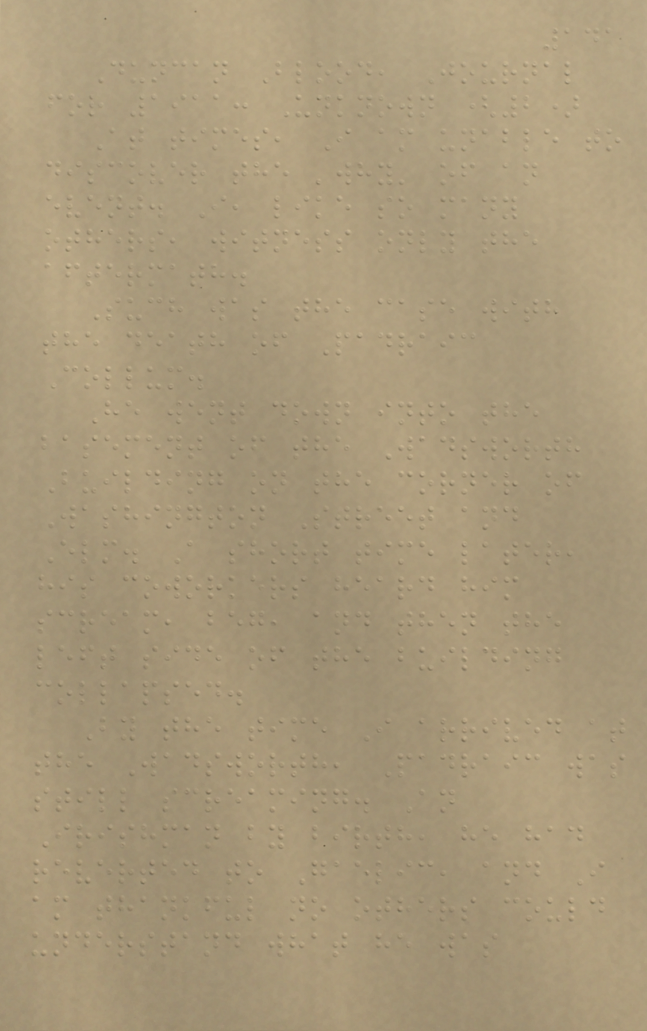141
Duncan Blood, Journal
for 1911: Unknown (2)
At times, I am unable to
discover the 'why' of an
event. I, like so many
others, witness only the
aftermath.
Such was the case with
the death of Padraic
Collum.
He went down into the
basement of the Wadsworth
Building on the corner of
Washington Street and
Elm. A short time later,
his coworkers heard him
scream, beg, and then the
left side of the building
collapsed.
By the time I arrived at
the Wadsworth, Padraic was
still screaming. An
Irishman by birth, he had
reverted to Gaelic, and I
am thankful no others could
understand what he was
